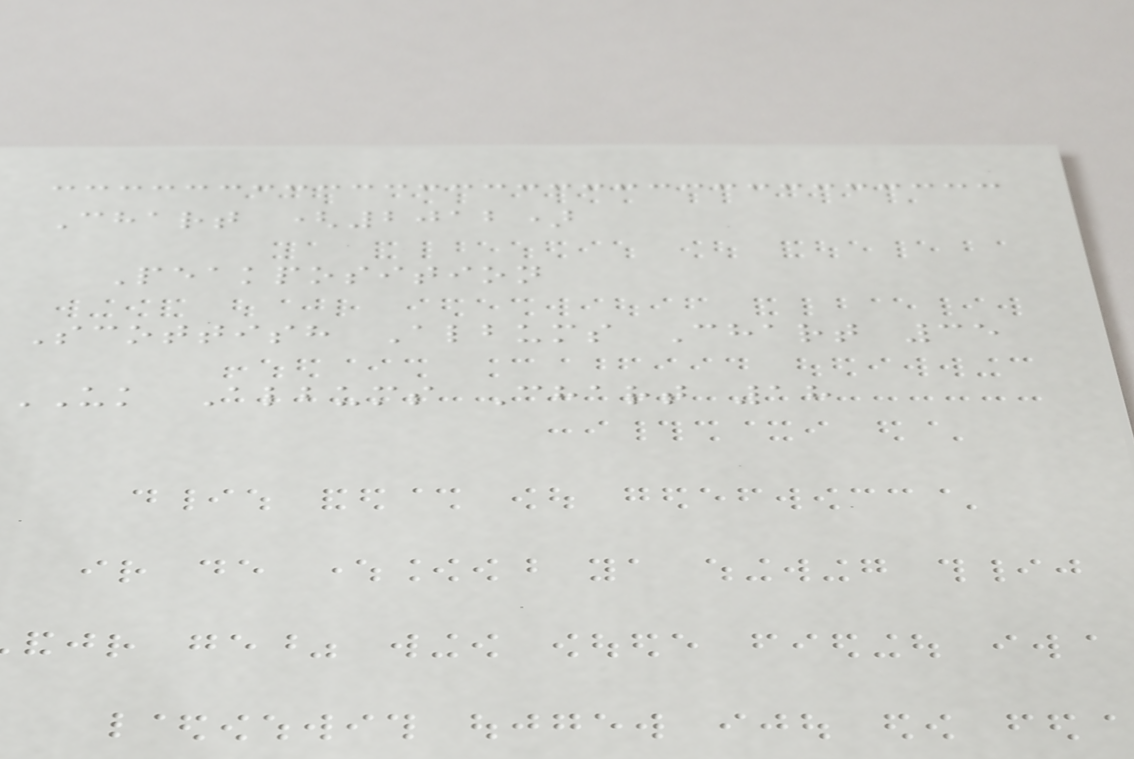Chart (2012)
Peakposition
Scottish Albums Chart 35
UK Albums Chart 18
